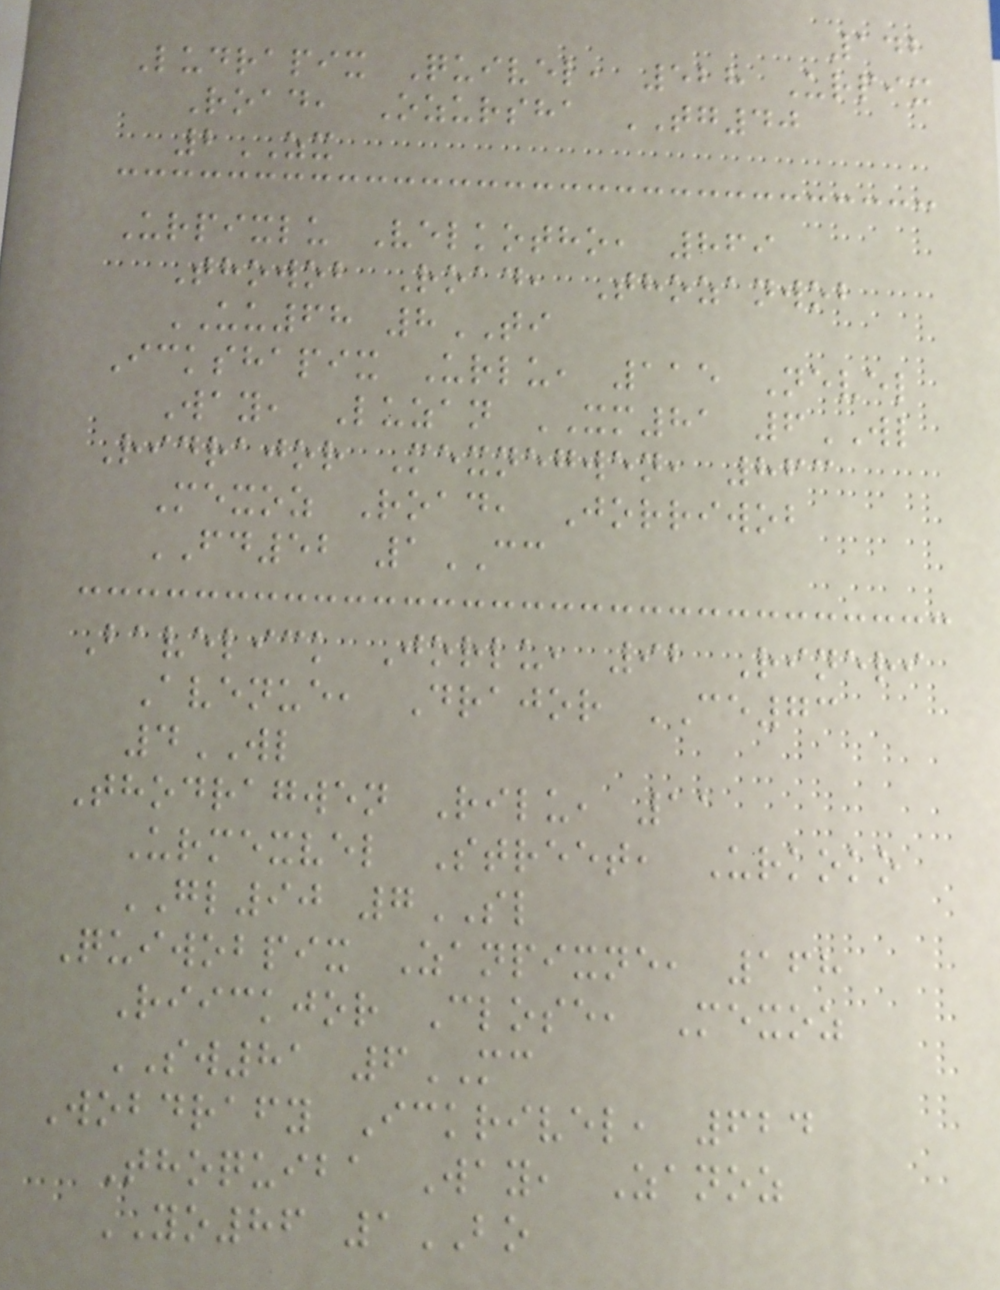142
Ludrapix Quivel, 528 Urpix
Road, Ozursha TG40
2ZX
Urpixlu Velkotho, 869
Thowob Road, Thozanwob
UU68 8TI
Ickshapix Urlu, 115 Nevel
Way, Luzan XM81 6WL
Ridrajor Mexnegwen, 863
Mexoz Road, Jorriwob
FD52 1CC
Bavelick Jorlu, 92 Rineri
Avenue, Drajor CE73
4WL
Thodragwen Rilu, 11
Urmexvel Street, Urkoko
GL90 7SL
Quiwobpix Zanpixne, 168
Riickjor Close, Mexoz
SW81 6MC
Wobdrafy Ickrivel, 624
Thoquiba Way, Zanoz
YO86 1BO
